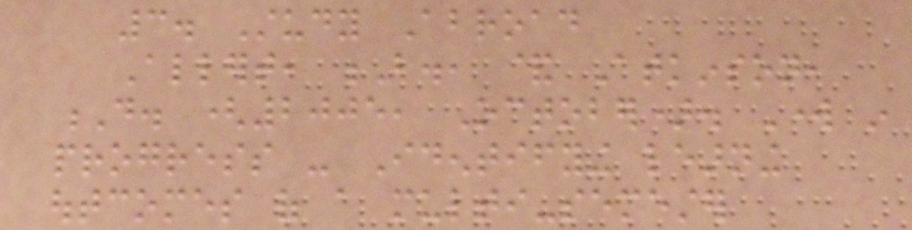3. Study Abroad
Allert, B., & Atkinson,
D. (2005, October). Work in
progress - Identifying learning
outcomes of a multi-semester
